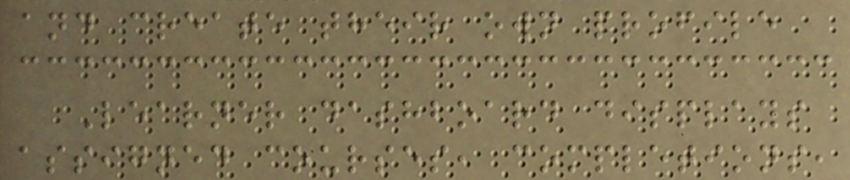and create their own profile
Learner dashboard displays
assigned courses, completions,
